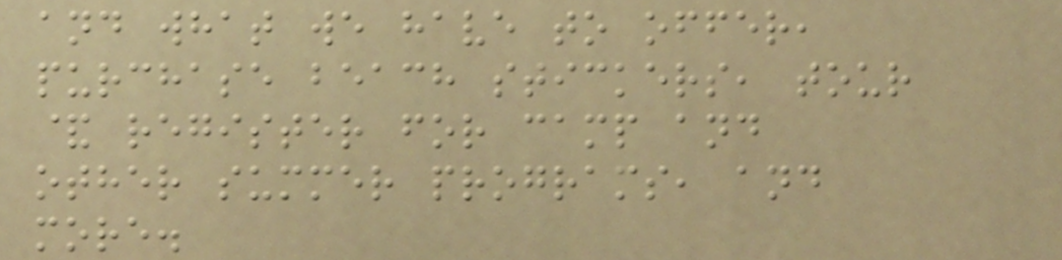and what we have to offer,
purchase beach stickers, tour
& register for camp and
other summer programs, and
more.
